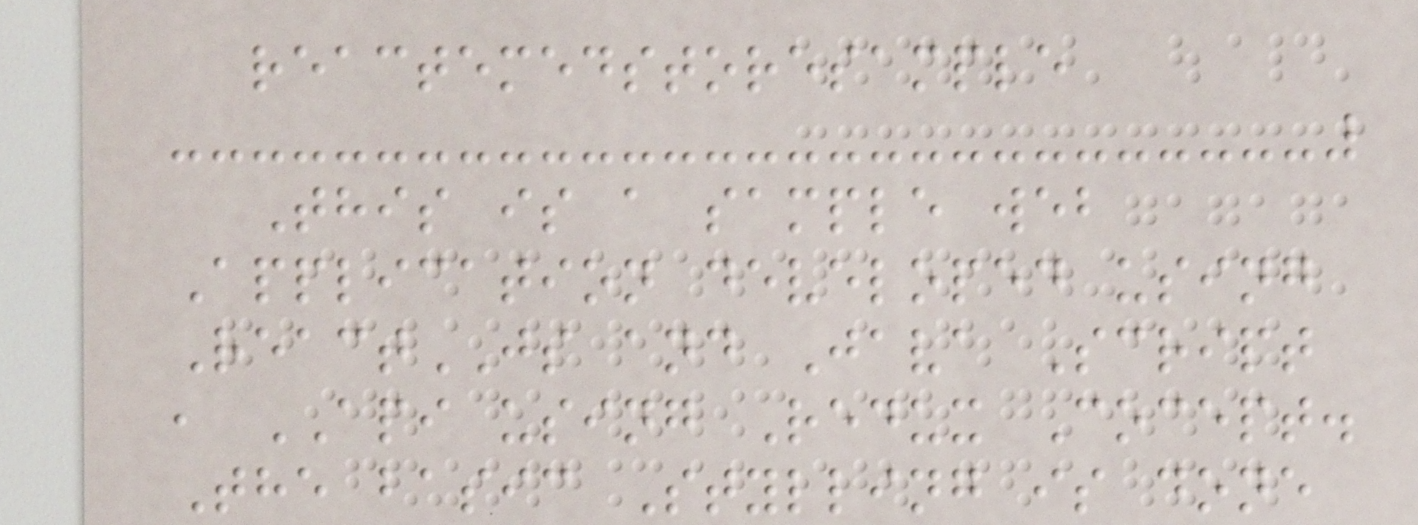reactemedstoresample
This is a sample web
Application developed using
ReactJS and Java Script
, API using Redux Cocept.
The basic Stylling is done
